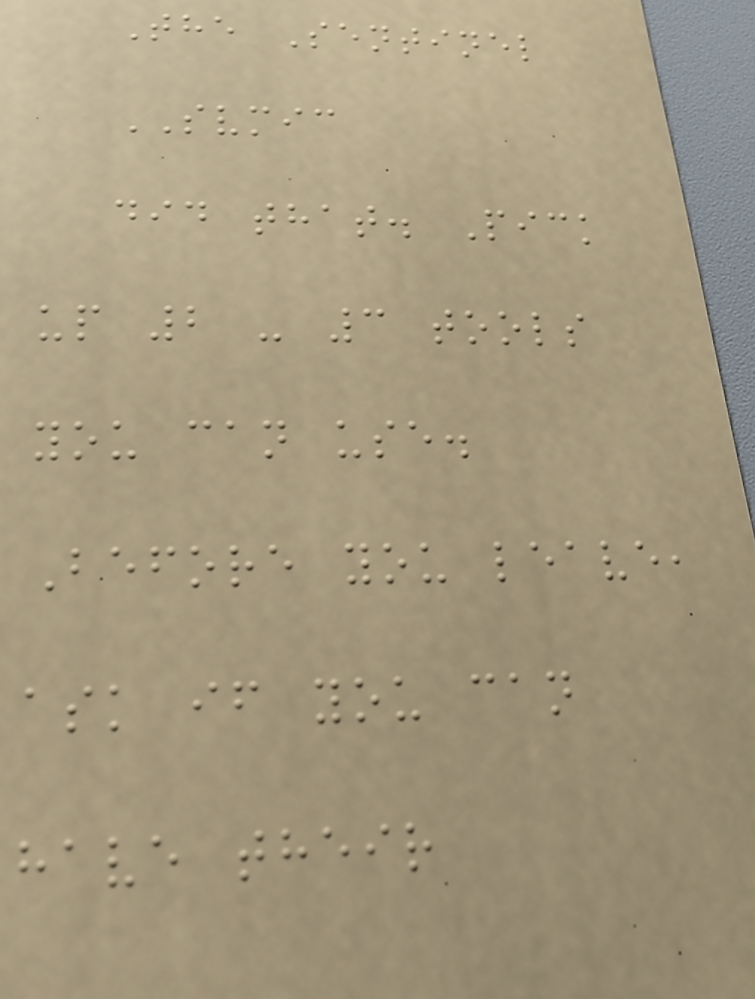The Sentinel
SVMIC
did that. Pick
up 2 - 3 tools
you can use.
Before you leave,
ask if you can
have their
